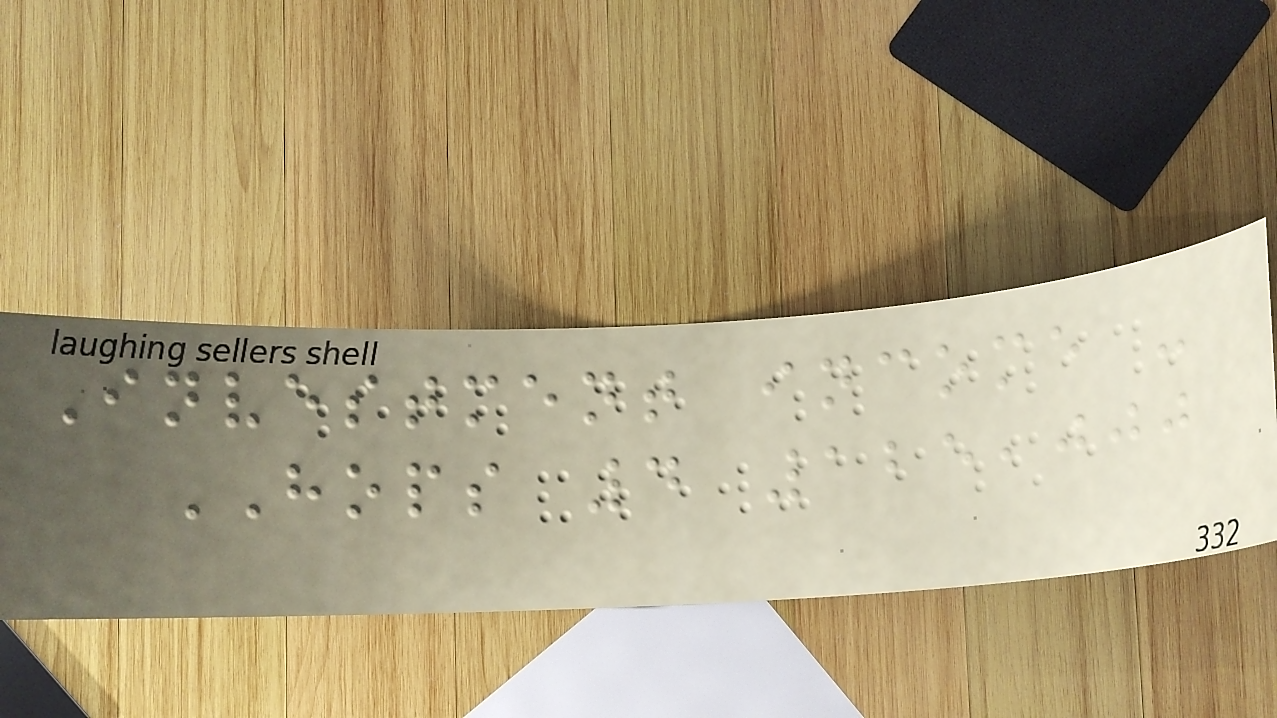Investment income -
HOPS 4 125,000
